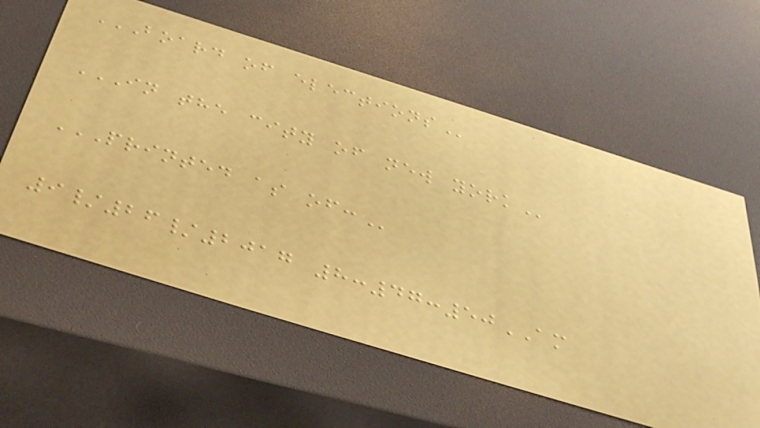BOARD OF ELECTIONS
IN THE CITY OF NEW YORK
PRINTED AS OF:
9/26/2017 8:47:50AM
